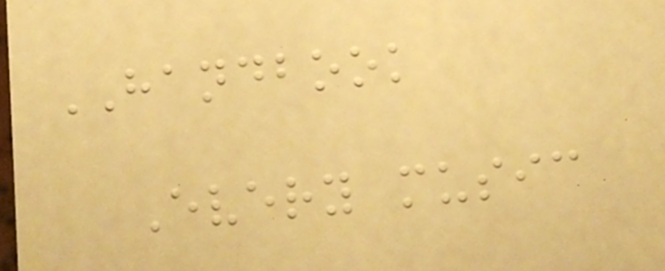HANDBOOK
Every music
